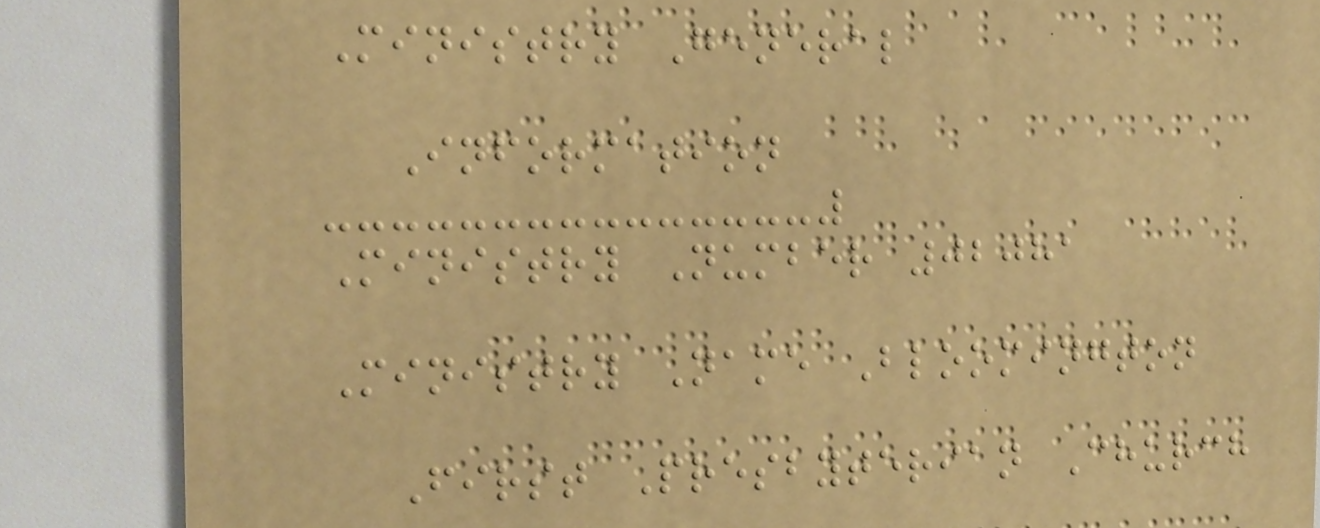Ministry General
Information
Ministry Number 02081
Ministry Name Bloomington
First Presbyterian Church
